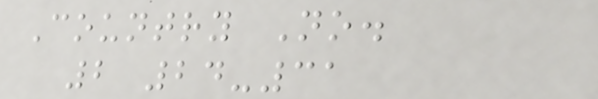Country No.
2 24-31
